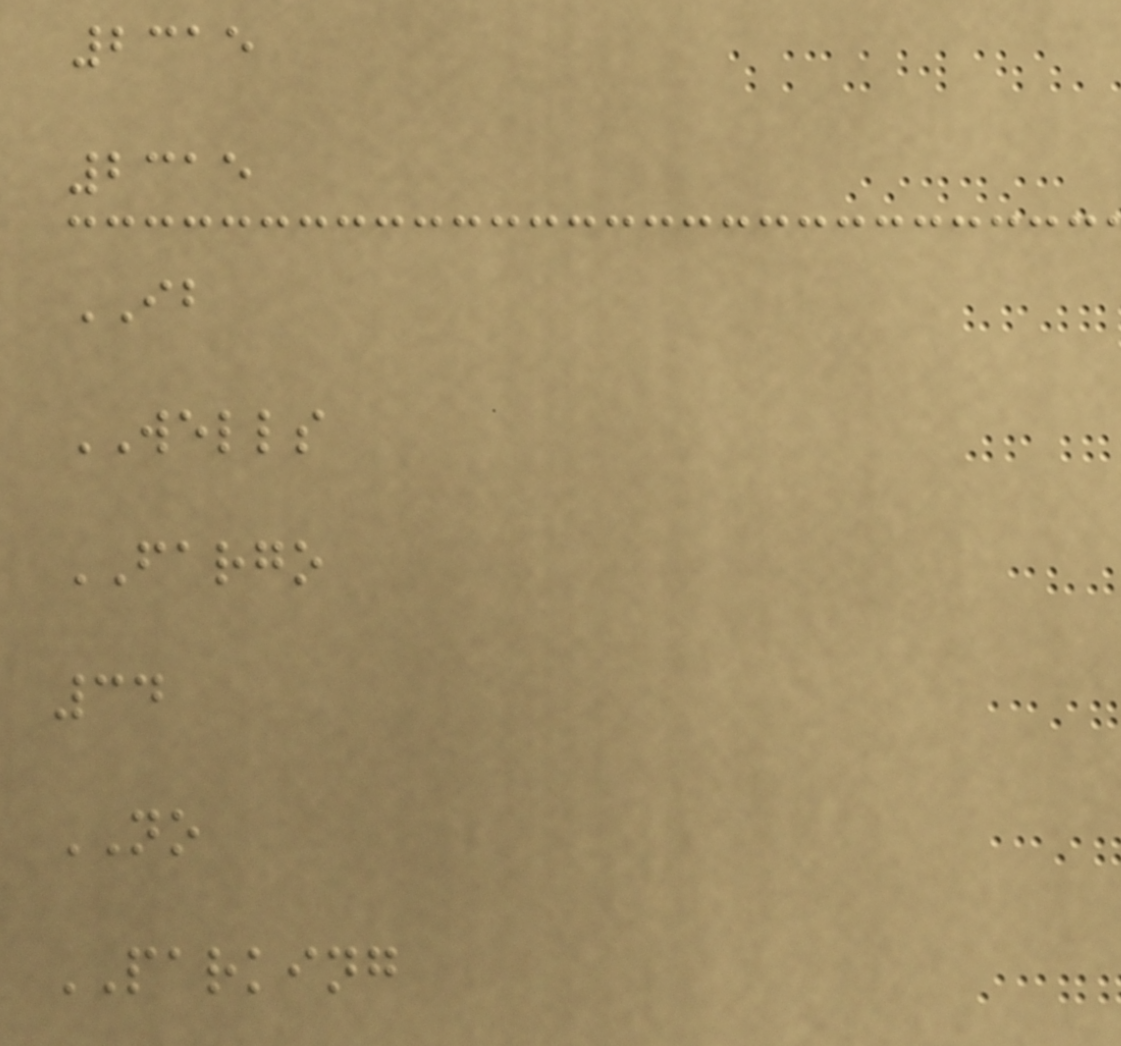2315
2315
IB
WELLS
FARGO
34
NO
PARKING
